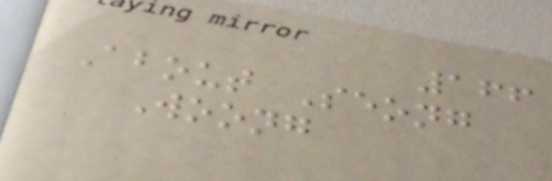166
About Seong
Woong
